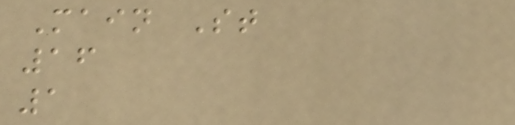Main St
16
1
